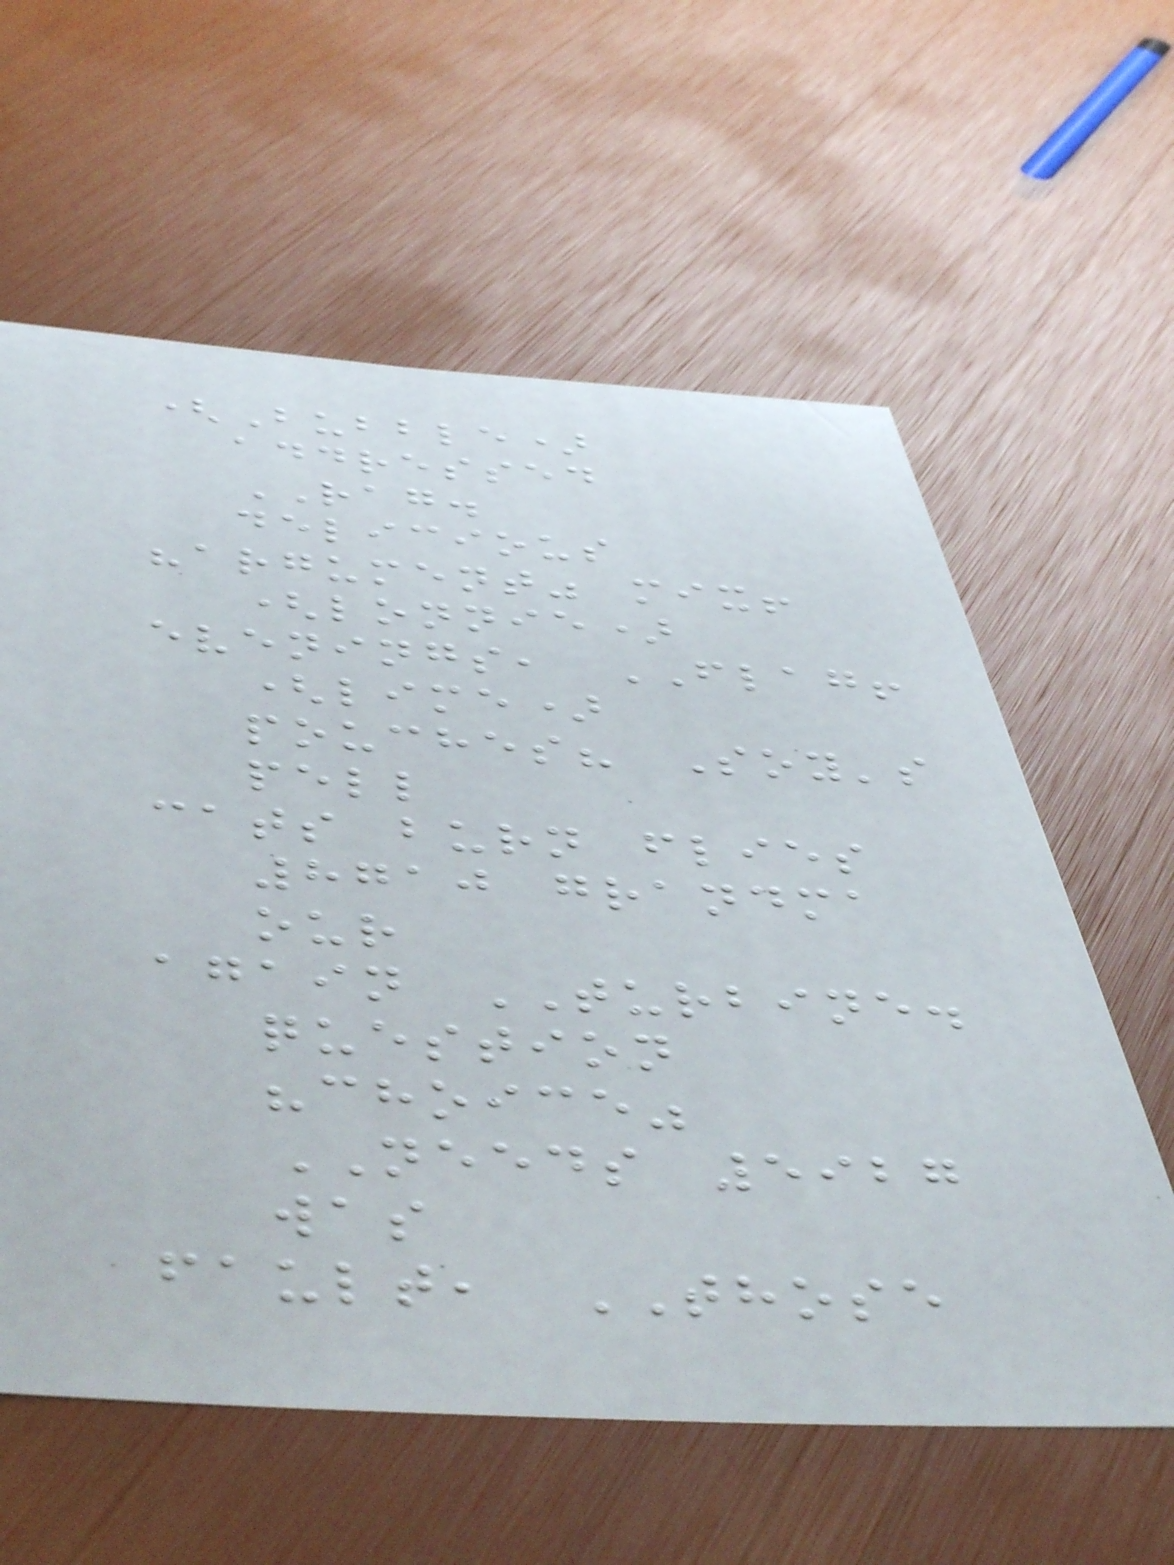(Bubble)
addressed
RAG.
delicious
"argument" mix!
(lonnie)
evenings, FLAG!
(lime)
pouches? Soy's
pell
cats burn flies
8710 grandma
our
again TURBINE.
question
"choice"
NEEDS 5927
was
fault, THOSE
